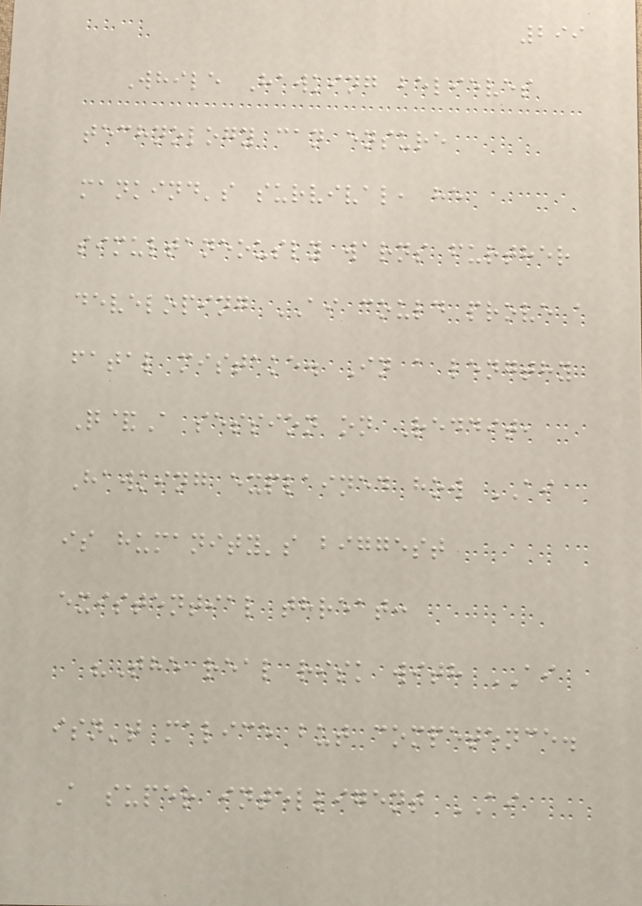299
While Hawking believes
technology can ensure
mankind's survival, he
simultaneously warns further
developing AI could prove a
fatal mistake. In a lengthy
Q&A session on Reddit,
Hawking explained how AI
is humanity's biggest
existential threat:
"The real risk with AI
isn't malice but competence.
A super intelligent AI
